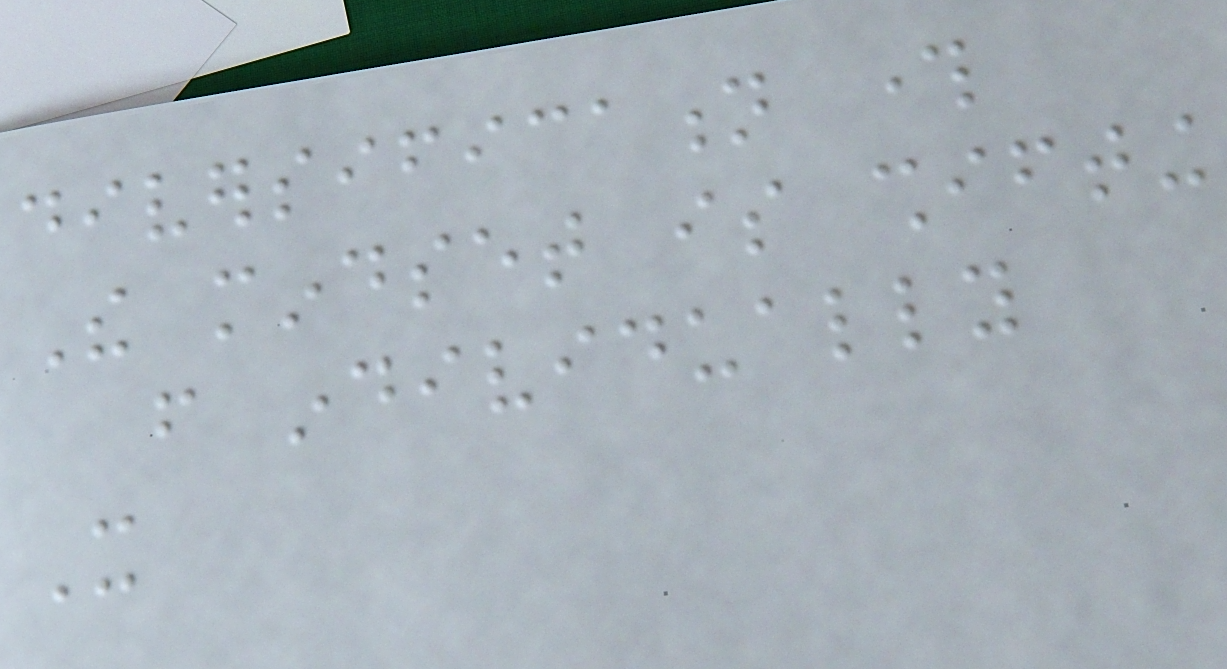diversification through
The mindset is shifting
from individually
It
